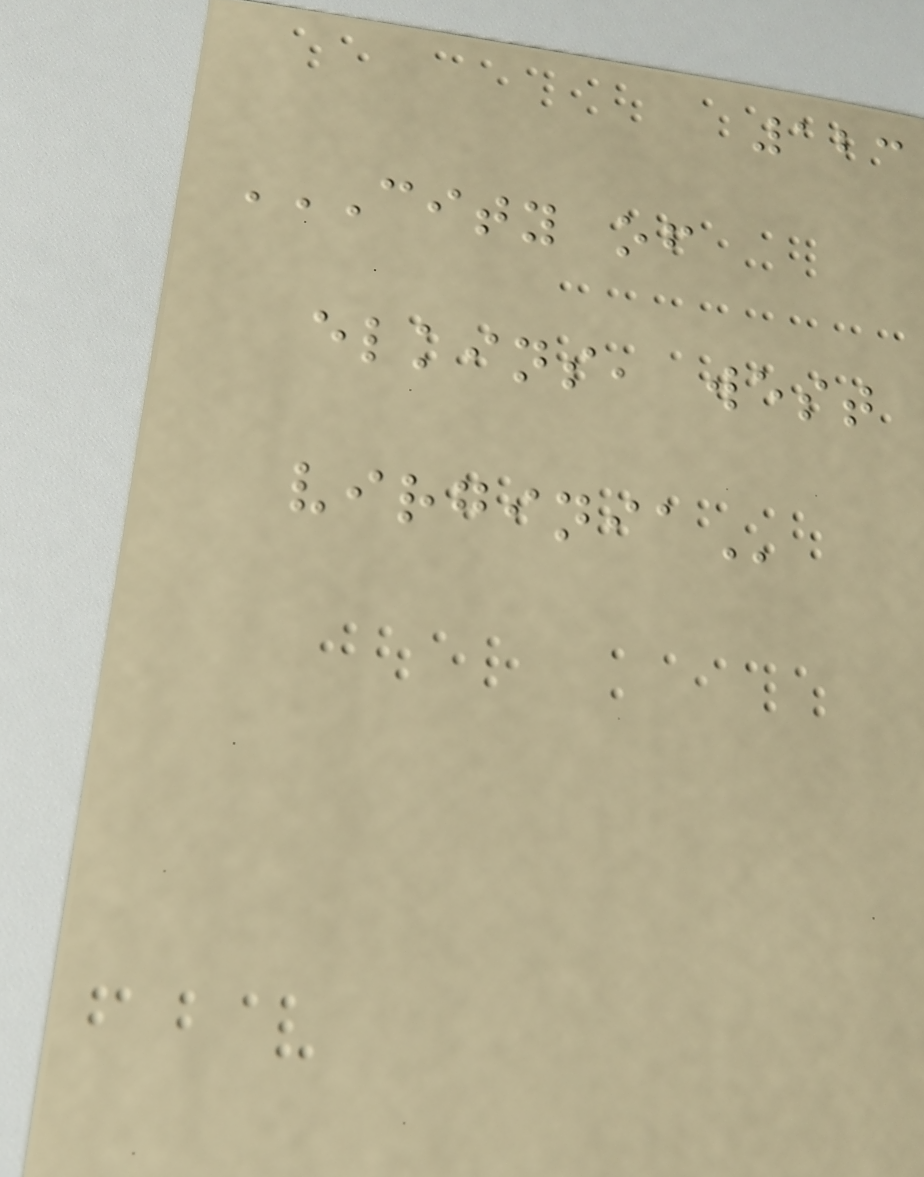123
CITY OF
ELKINS, WEST
VIRGINIA
